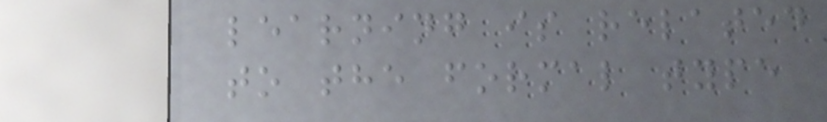learning is related
to the formal type
